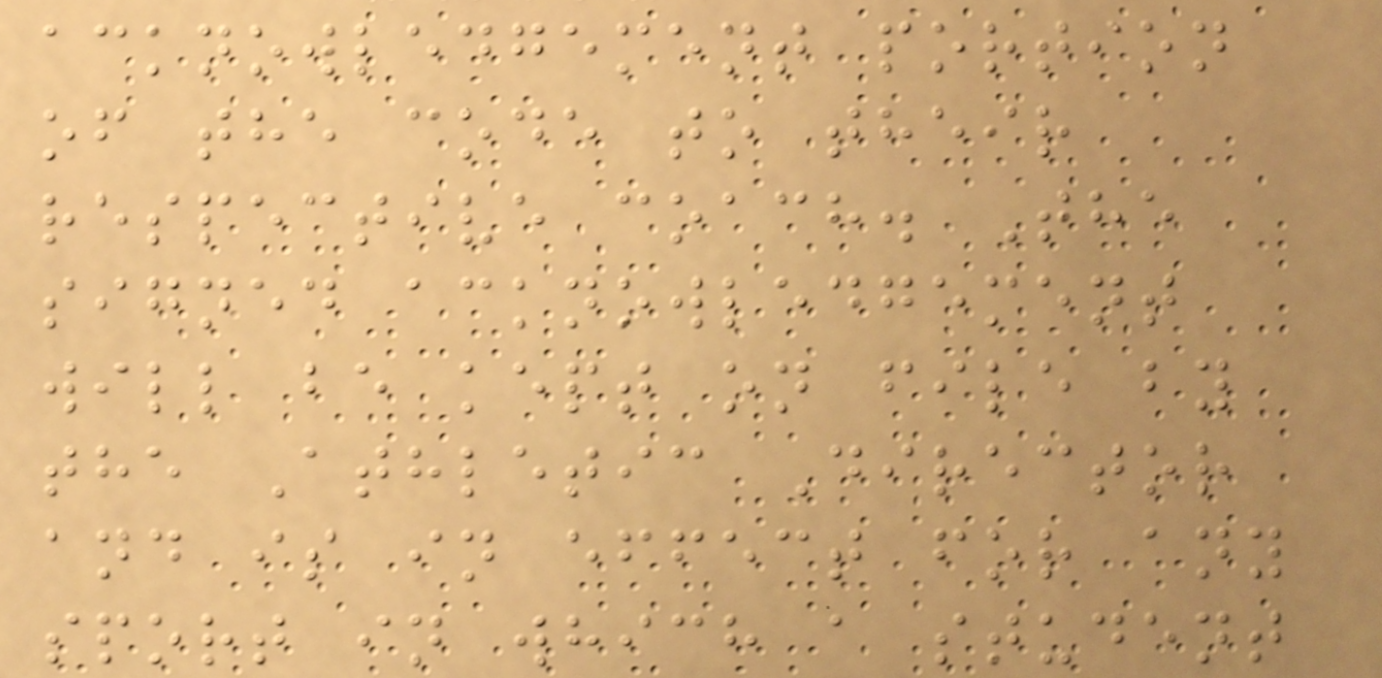acknowledgement portion
of the code to their
respective coach. The
signed acknowledgement
will be kept on file by
the Athletic Director
and is in effect for any
sport in which a student
